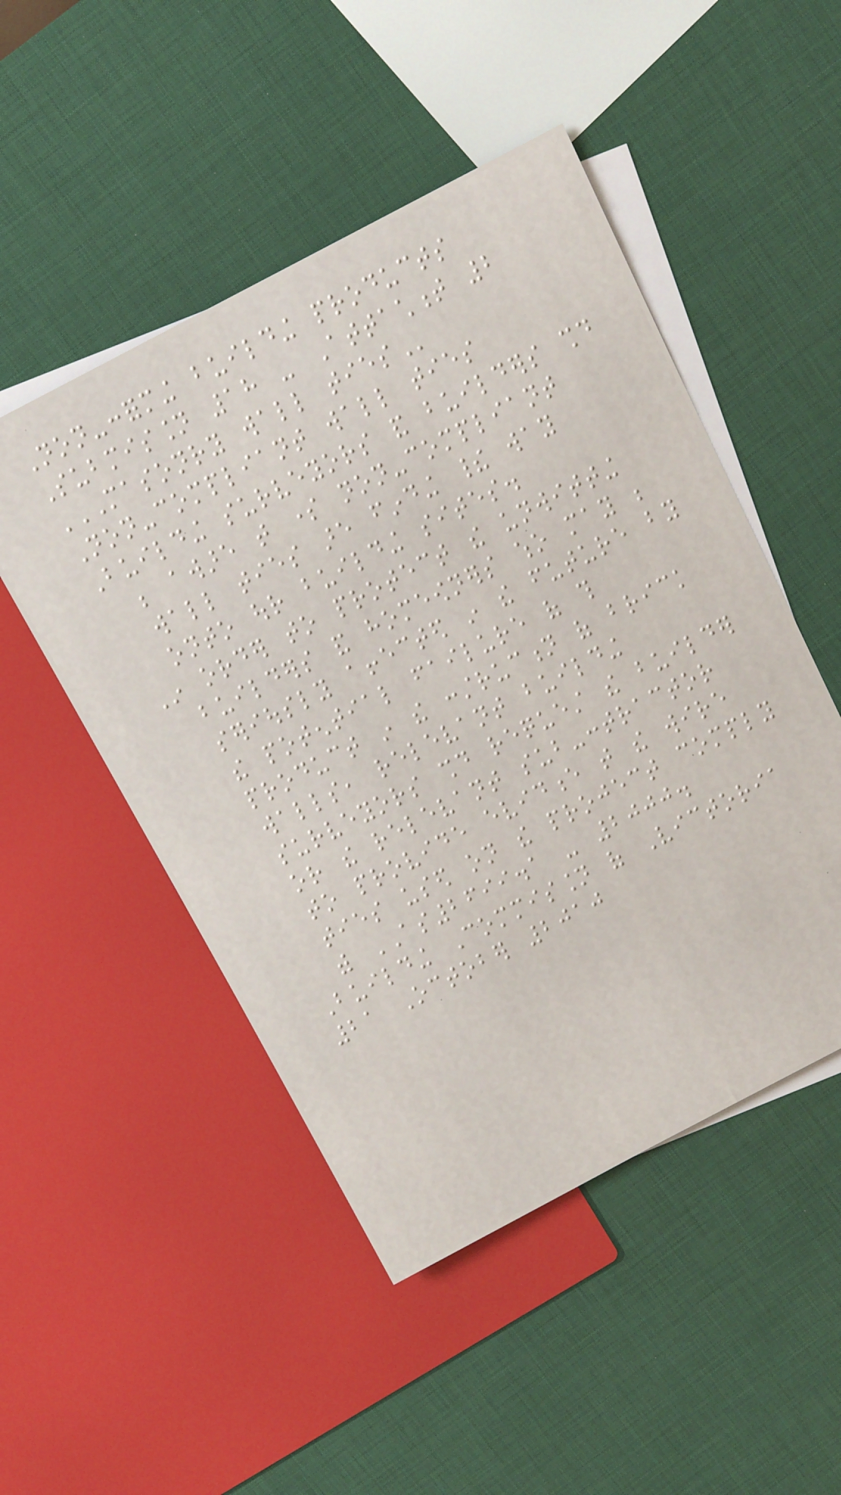Non-conforming building products
Submission 18 - Attachment 2
MASONRY WALL TIES
Non-compliant wall ties
Building surveyors and builders should
be aware that some non-compliant
wall ties are finding their way
onto our building sites.
In order to protect the unwitting
builders and homeowners who may be
seriously affected in the future by
the potential failure of this
product in the construction of brick
walls, relevant building
surveyors should request the builder
or the relevant sub-contractor
to provide evidence that the wire
ties used on the project comply
with AS2699.1 - 2000.
Building Commission of Victoria
21 October 2010
